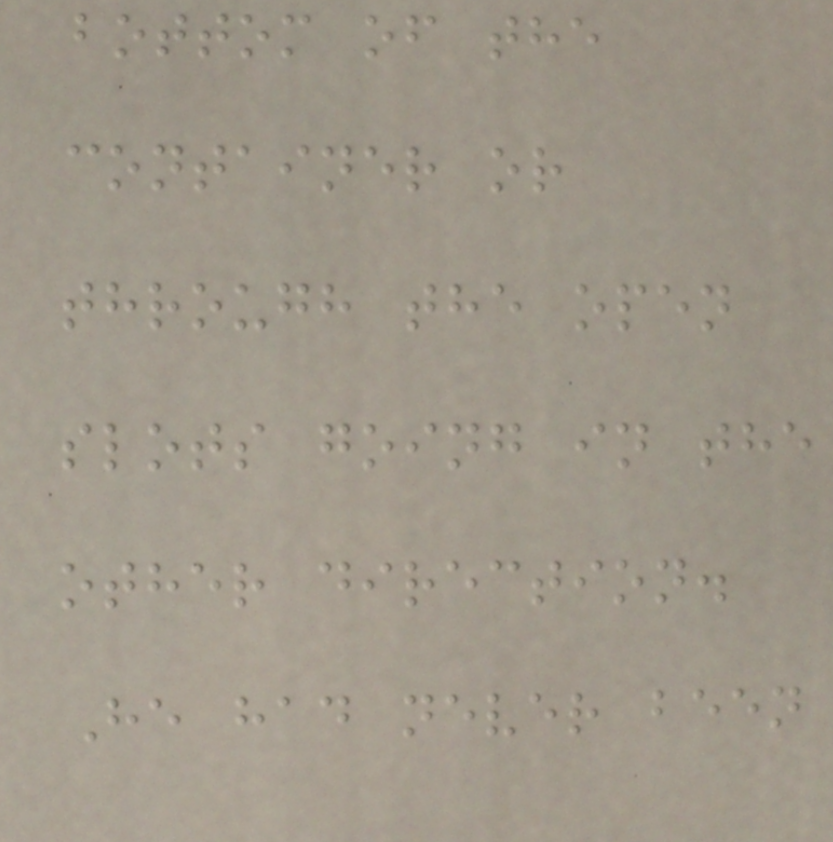bottom of the
container or
through the open
slots going in the
other direction.
He had never been
